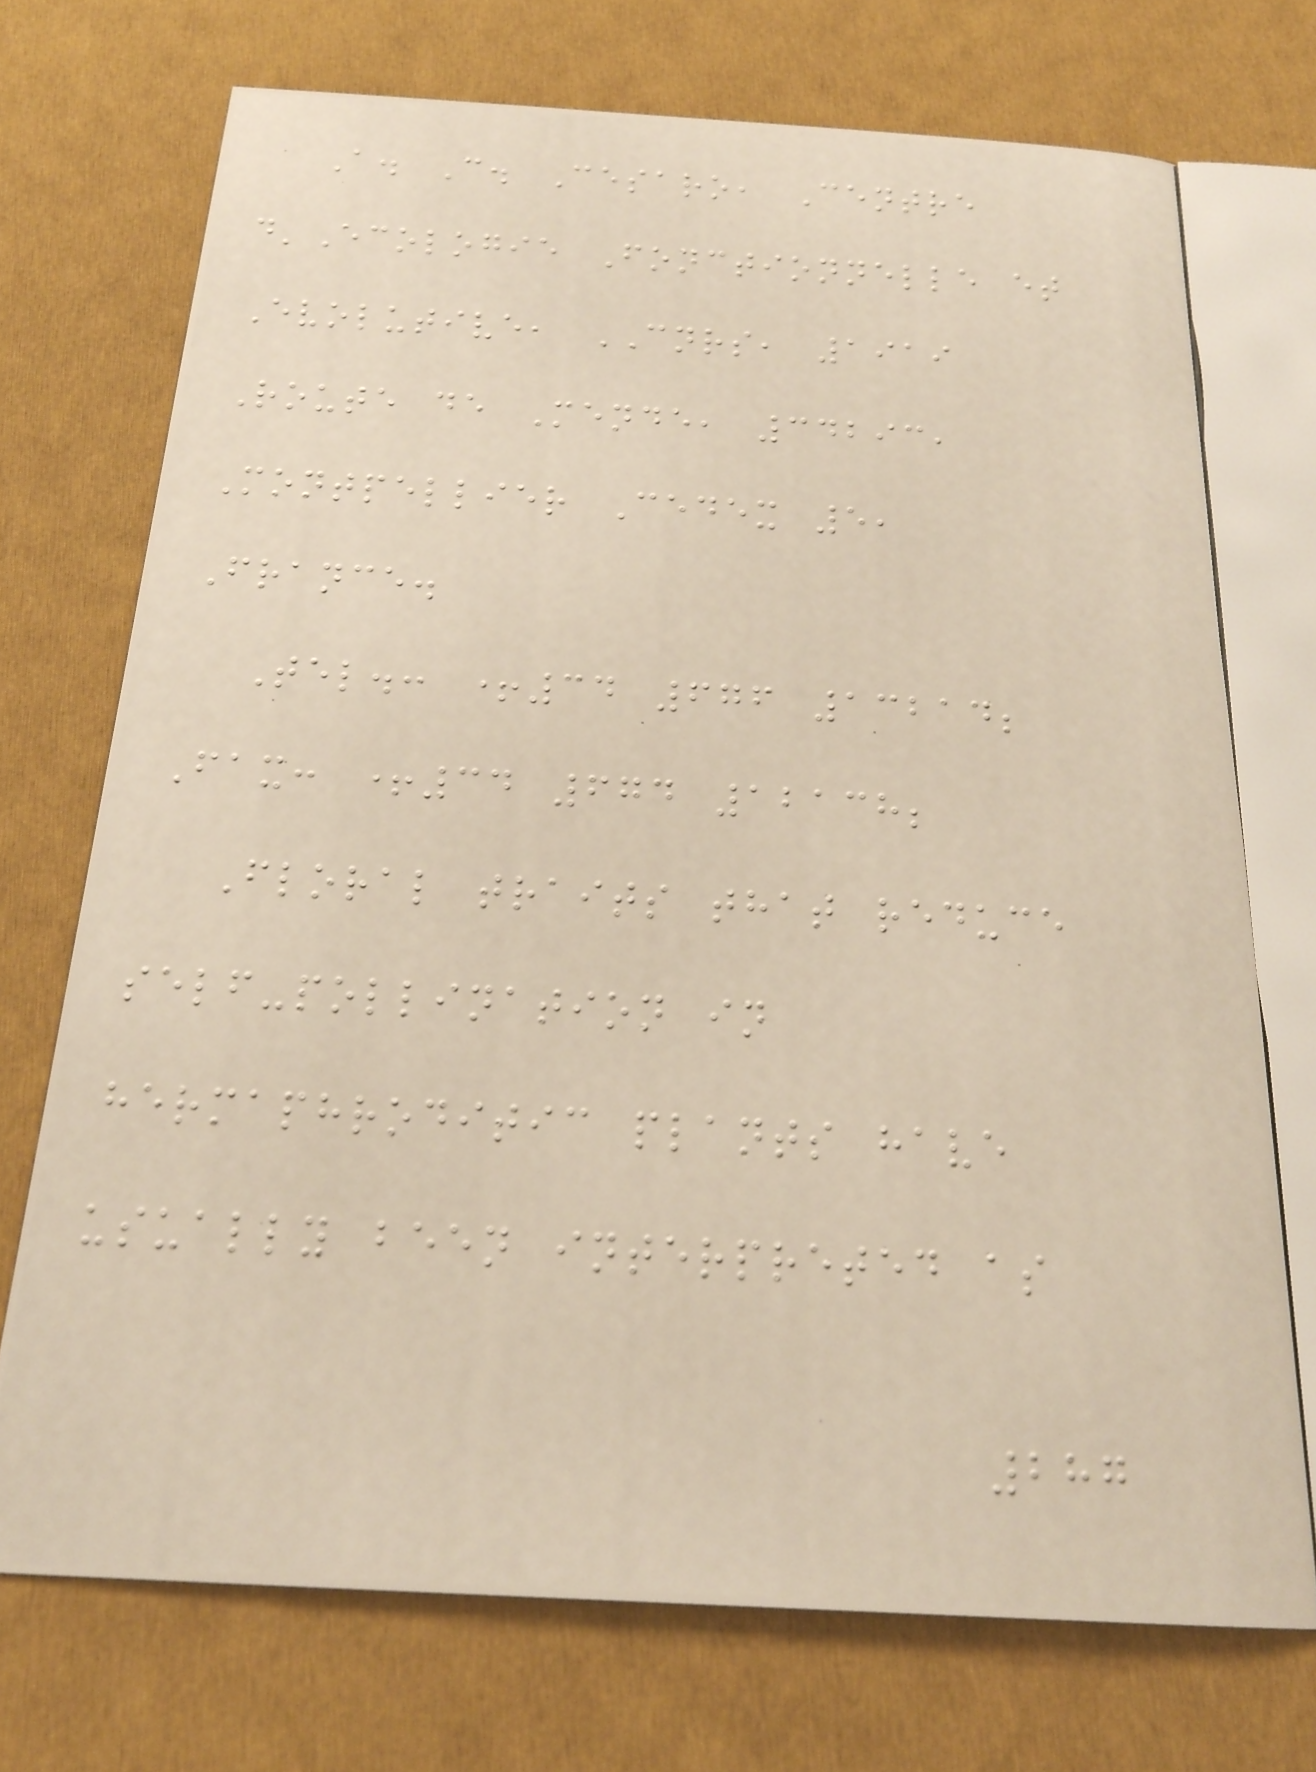A. C. Cesaro, Centre
d'Ecologie Fonctionnelle et
Evolutive, CNRS, 1919
Route de Mende, 34293,
Montpellier Cedex 5,
France.
Tel.: +34 676 13214;
Fax: +34 674 12138;
Floral traits that reduce
self-pollination in
hermaphroditic plants have
usually been interpreted as
287
